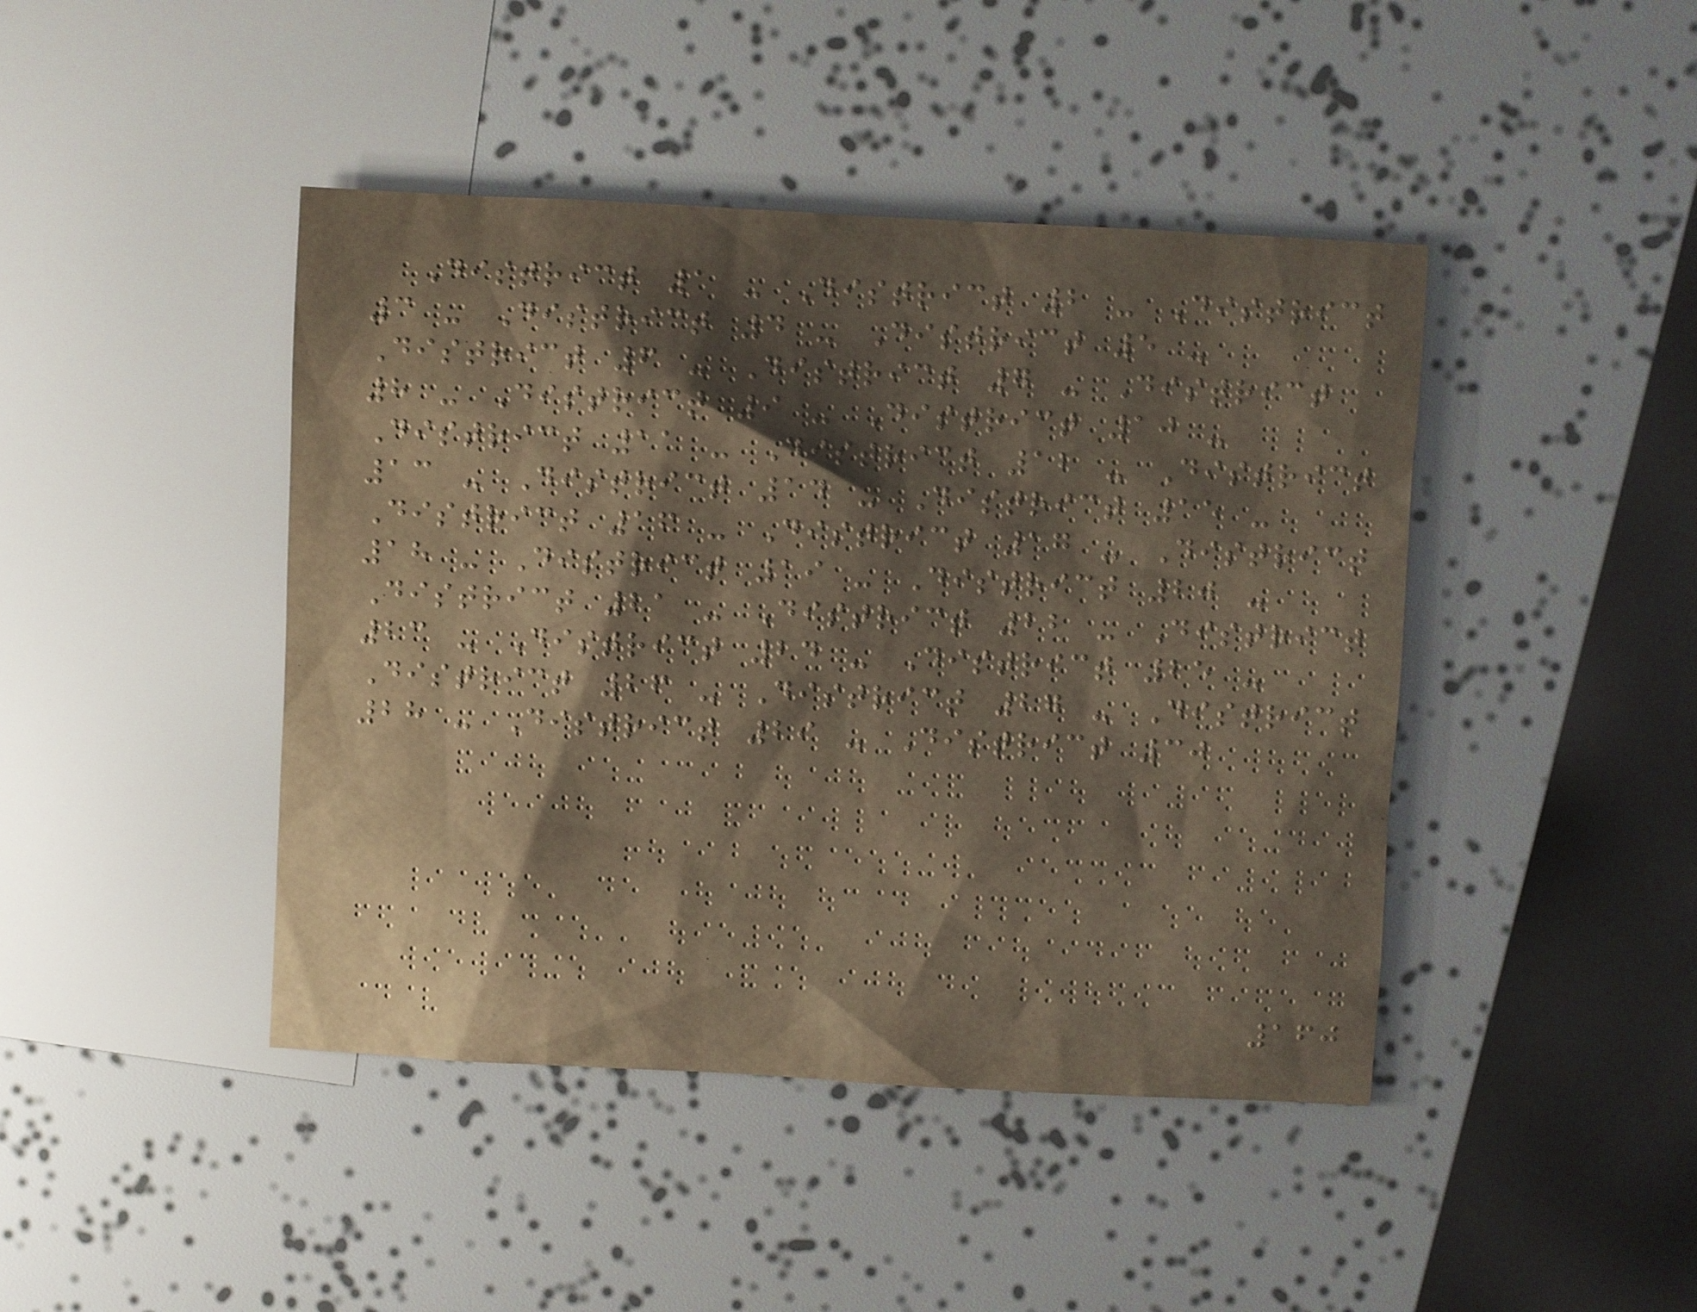District 1 - District 2 - District
3 - District 4 - District 5 -
District 6 - District 7 - District
8 - District 9 - District 10 -
District 11 - District 12 - District
13 - District 14 - District 15 -
District 16 - District 17 - District
18 - District 19 - District 20 -
District 21 - District 22 - District
23 - District 24 - District 25 -
District 26 - District 27 - District
28 - District 29 - District 30
160
